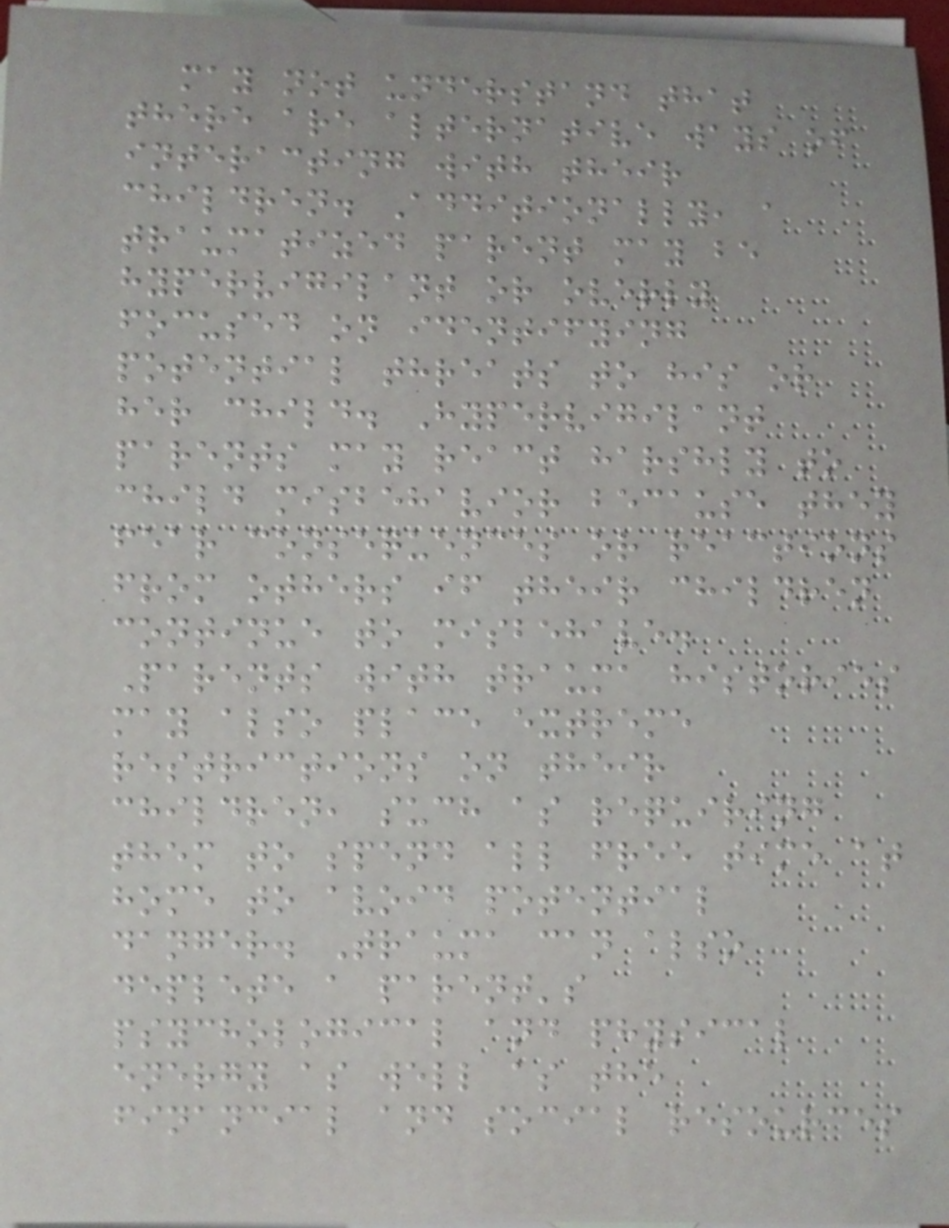may not understand that
there are alternative ways of
interacting with their
children. Additionally, a
traumatized parent may be
hypervigilant or overly
focused on identifying
potential threats to his or
her child. Hypervigilant
parents may react harshly to
child misbehavior because they
fear consequences or reactions
from others if their children
continue to misbehave.
Parents with trauma histories
may also place extreme
restrictions on their
children, such as requiring
them to spend all free time at
home to avoid potential
danger. Trauma can also
deplete a parent's
psychological and physical
energy as well as the
financial and social resources
